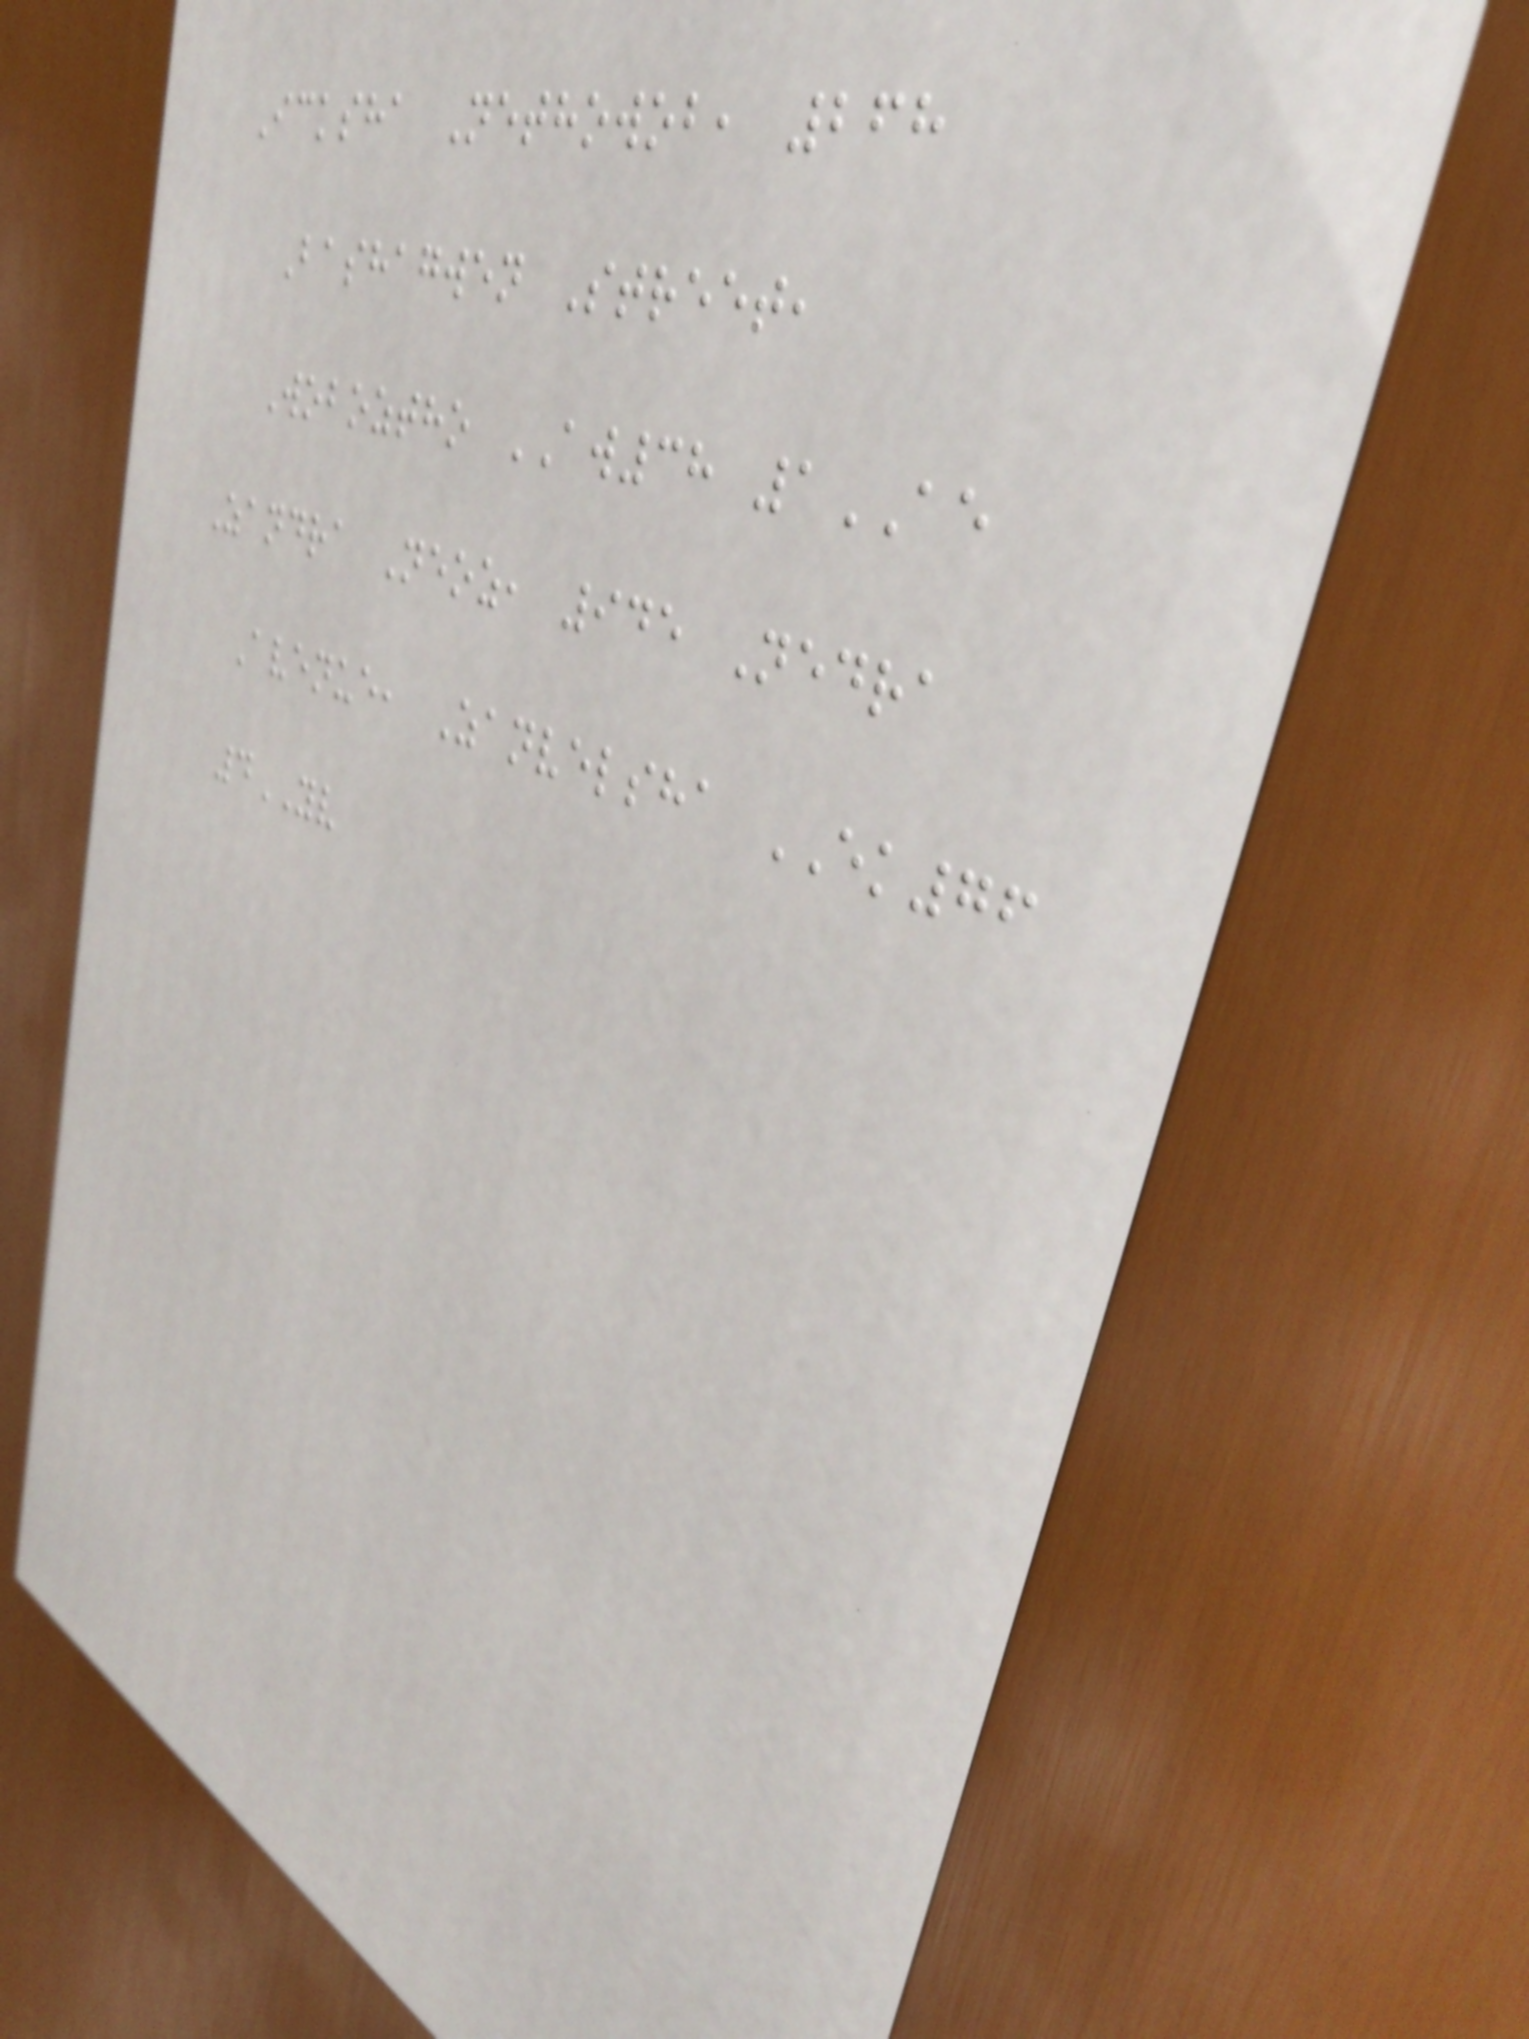Icksha Nethowob, 268
Bashagwen Street,
Woboztho AW38 1AE
Zandra Neoz, 945 Nedra
Avenue, Zanvelsha EK76
4YV
